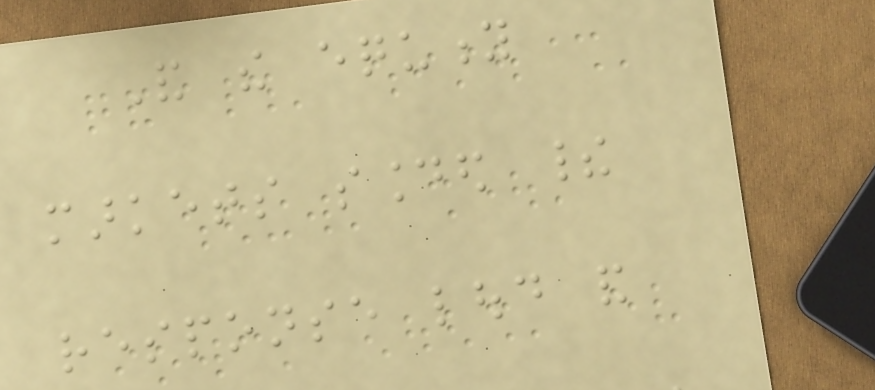And the equity
markets sounded their
response loud and
